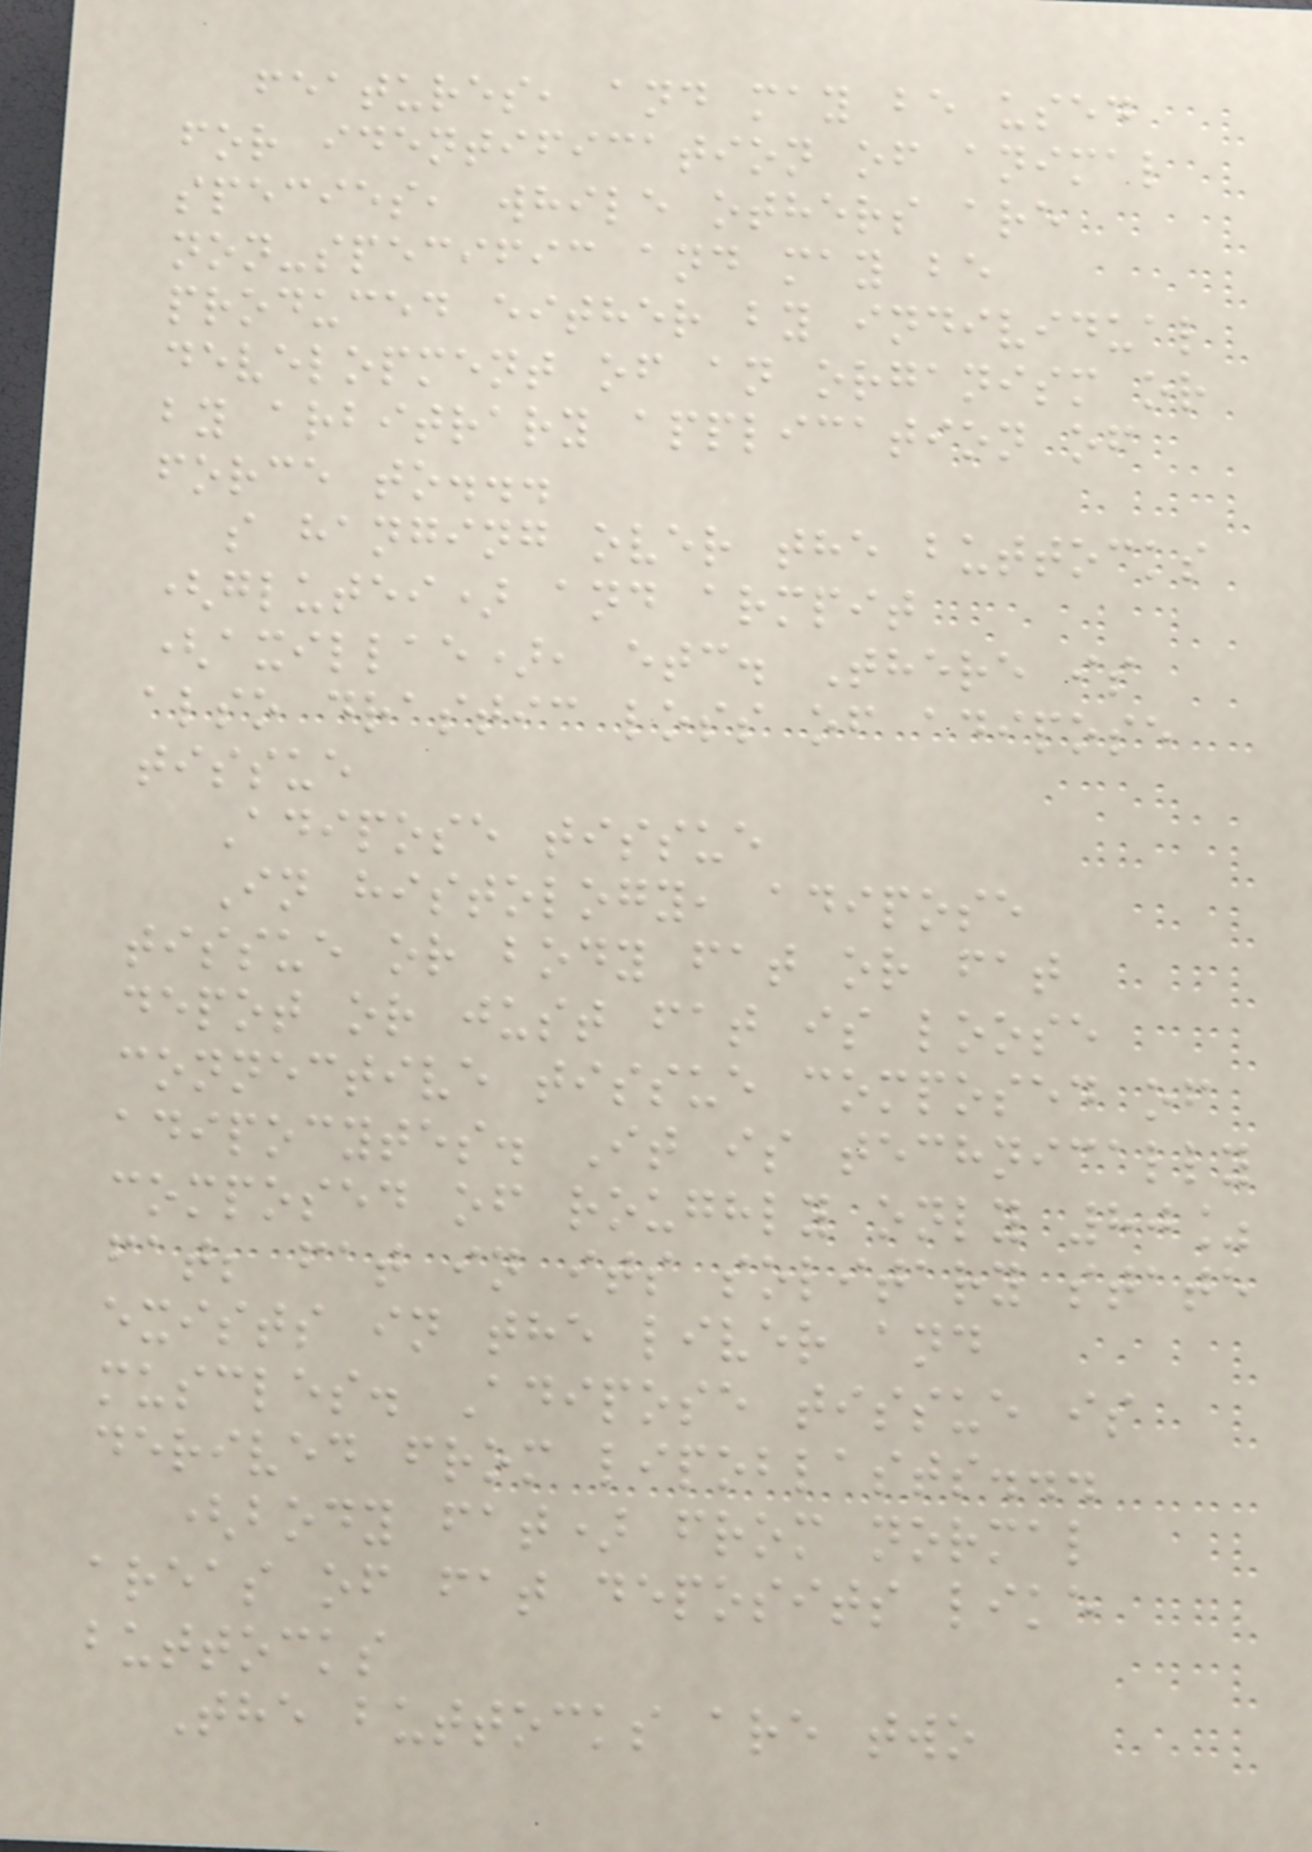features, and may be used
for identification of animal
species, while others are
non-specific and may be
produced either by individual
development of an organism or
by arbitrary application of
force to...
s hanging over the buttocks
(glutei) and armpit
(axillae), etc. There is
also drastic loss of adipose
tissue
Adipose tissue
In histology, adipose
tissue or body fat or fat
depot or just fat is loose
connective tissue composed of
adipocytes. It is technically
composed of roughly only 80%
fat; fat in its solitary state
exists in the liver and
muscles. Adipose tissue is
derived from lipoblasts...
(body fat) from normal
areas of fat deposits like
buttocks
The buttocks are two
